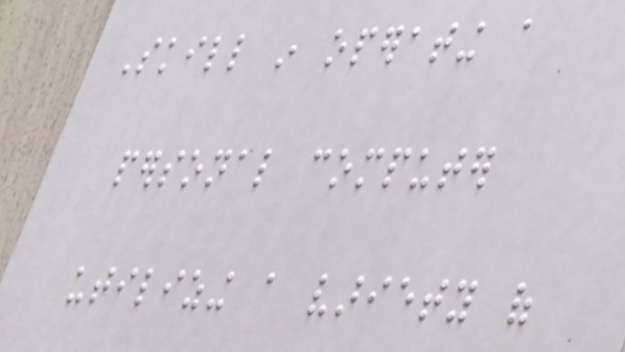Skill in operating a
personal computer
utilizing a variety of
